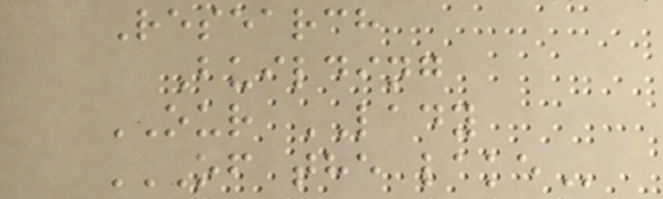Research
Building
OUR LADY
OF THE LAKE
